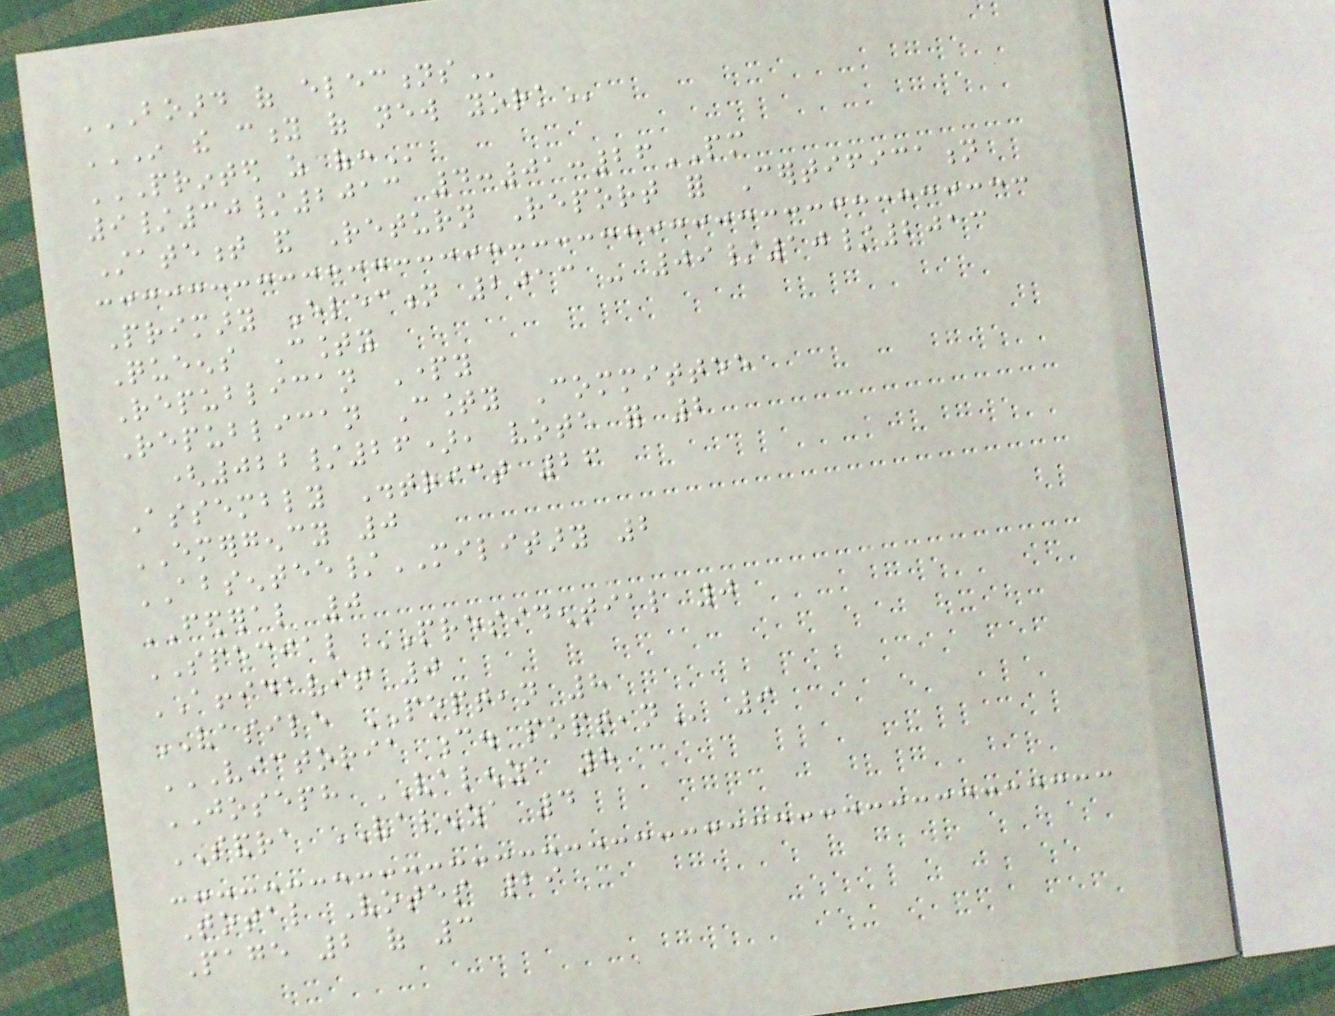BOARD OF ELECTIONS
IN THE CITY OF NEW YORK
PRINTED AS OF:
9/30/2013 4:01:26PM
Statement and Return Report for Certification
Primary Election 2013 - 09/10/2013
Queens County
Republican Party
Republican County Committee
(022/26), vote for 2
Assembly District 26
EMERGENCY 0
ABSENTEE/MILITARY 2
FEDERAL 0
SPECIAL PRESIDENTIAL 0
AFFIDAVIT 0
VASILE POPTEAN 8
VICTORIA C. POPTEAN 9
JOSEPH VALENZA 8
SANDRA VALENZA 4
Total Votes 29
Page 2 of 3
